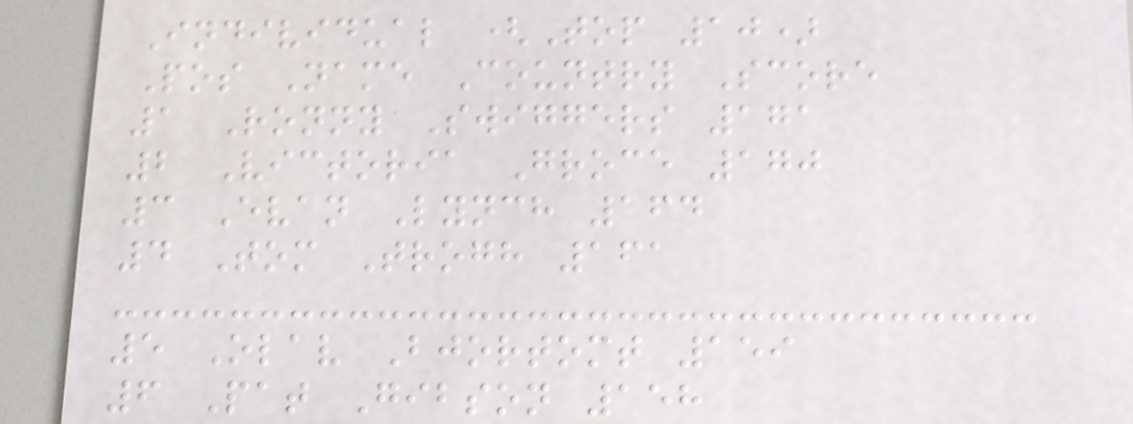Individual (Top 10)
Pos Name Country Score
1 Ronny Swiggers 171
2 Victoria Groce 170
3 Evan Lynch 164
4 Tom Trogh 161
5 Olav Bjortomt 159
6 Pat Gibson 158
